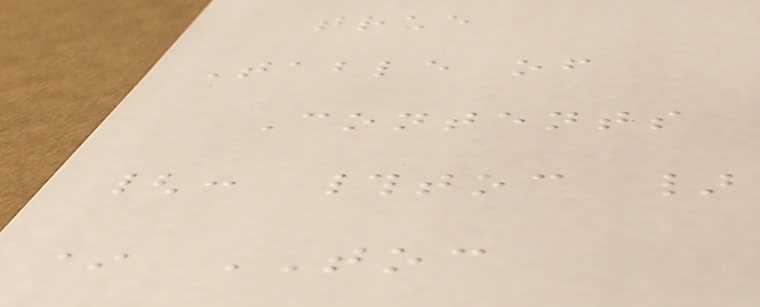true
Table of
Contents
{: #toc }
* TOC
